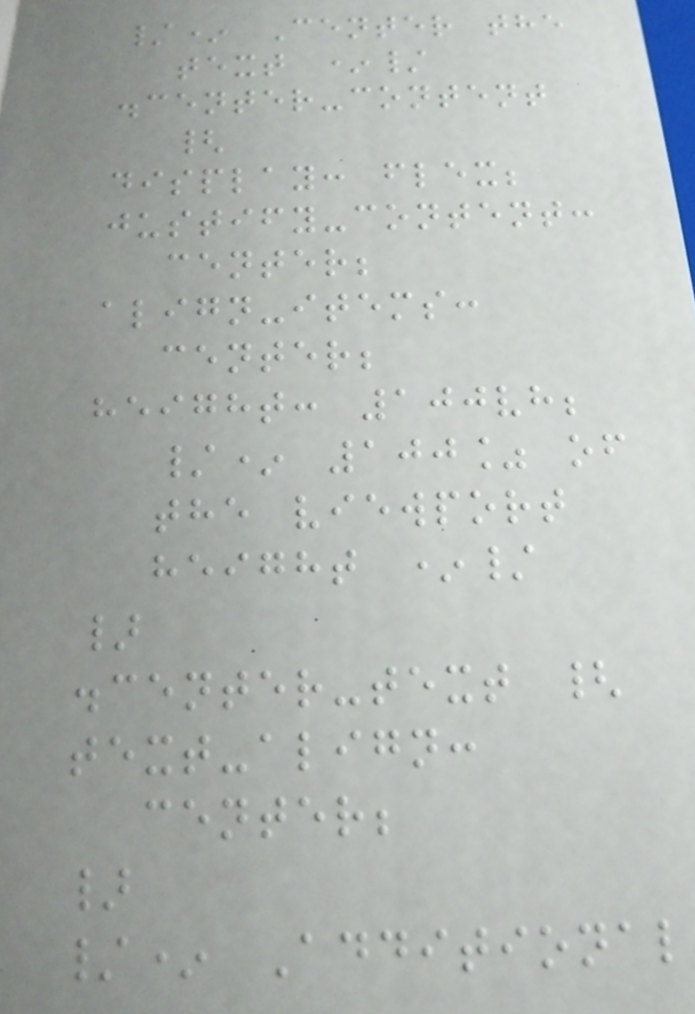/* Center the
text */
.center-content
{
display: flex;
justify-content:
center;
align-items:
center;
height: 100vh;
/* 100% of
the viewport
height */
}
.center-text {
text-align:
center;
}
/* Additional
